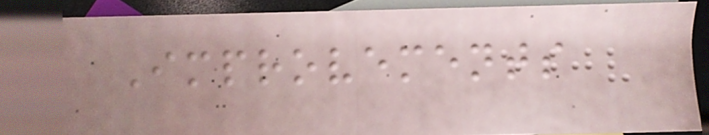Improvements
